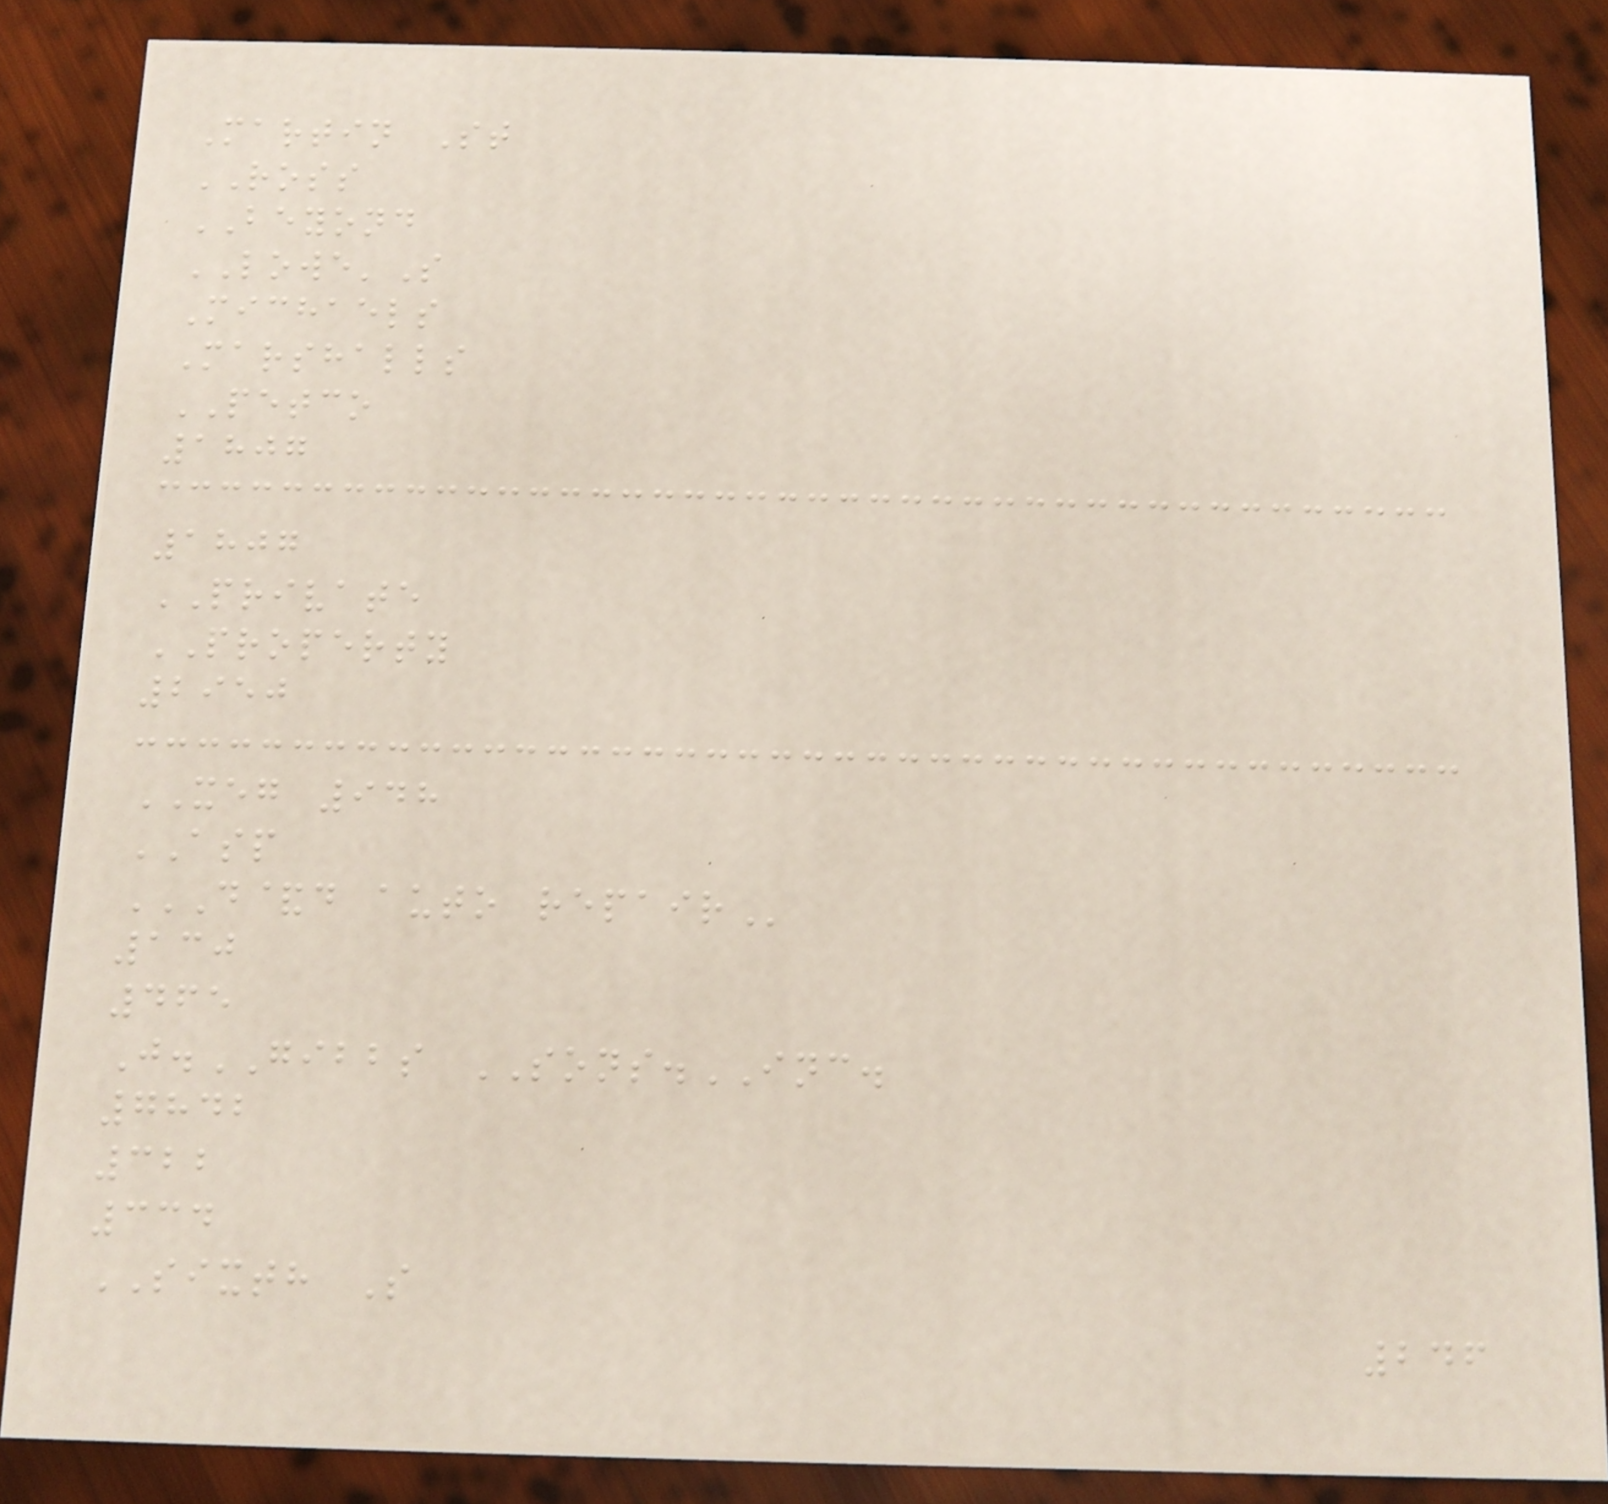Martin St
ROSS
BEYOND
LOWE'S
Michaels
Marshalls
PETCO
1807
1807
PRIVATE
PROPERTY
2950
XEG 948
ASP
D&D AUTO REPAIR
130
465
J.GIBBS SONS.INC.
7842
322
334
SIXTH S
246
